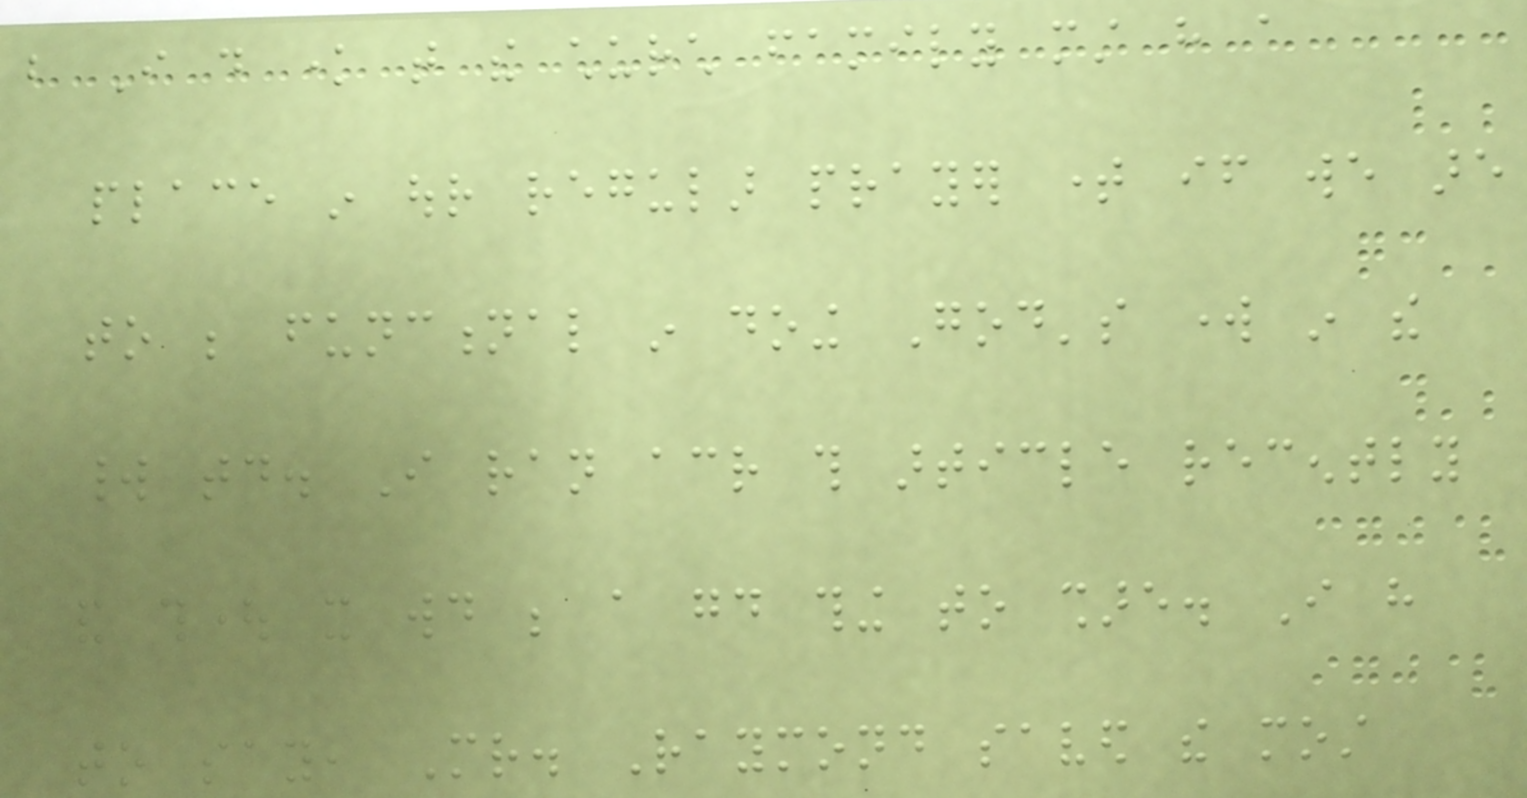but I do know that the church family must have a
place in our regular prayer time if we are
to be functional in doing God's work in the
world today. I ran across this article recently
and thought it would be a good thing to share. I have
to say, Mr. Raymond saved the most
